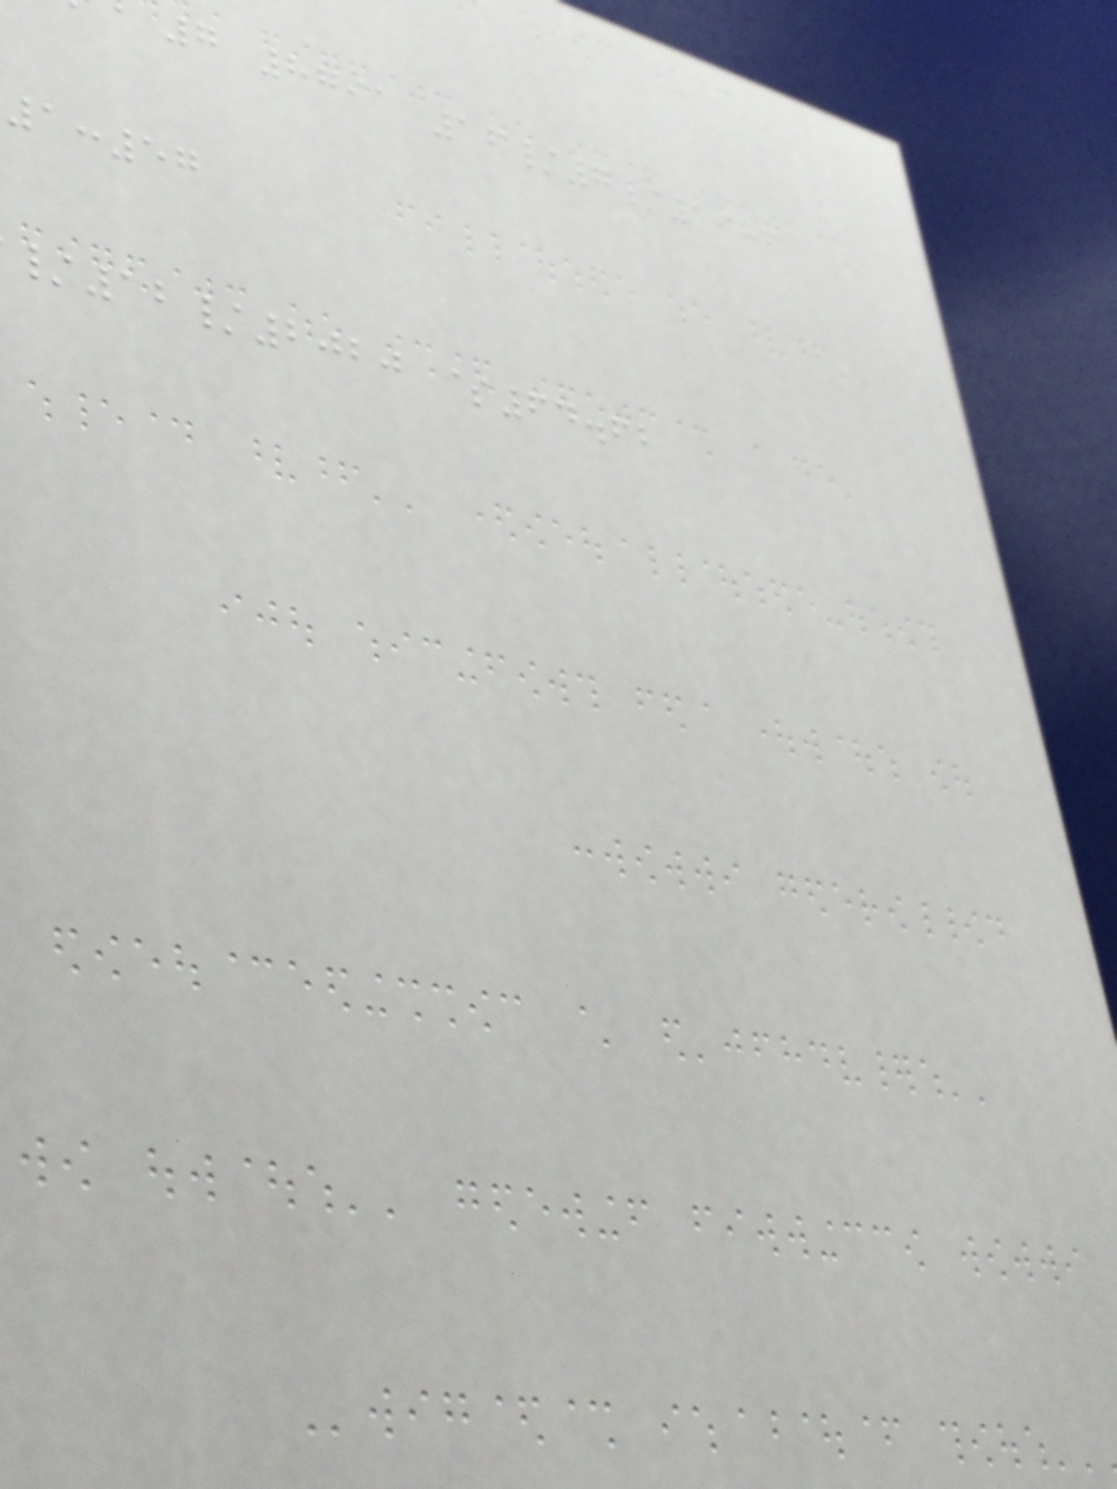7 8791 16/7/1986
1:57
/12/2020 $64.62
